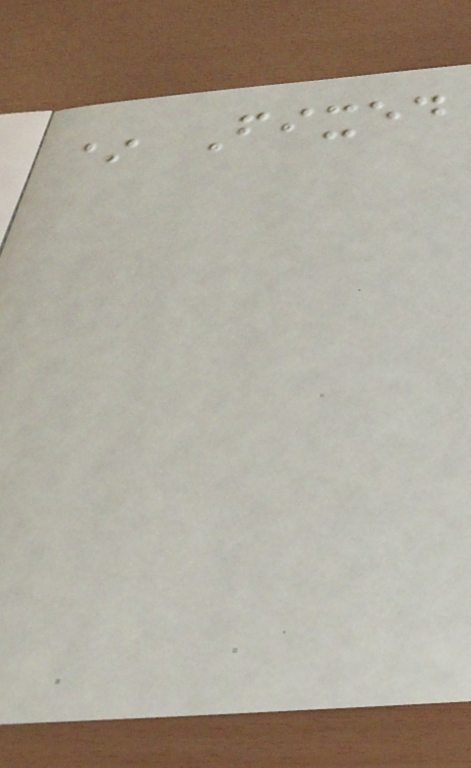* Fixed
